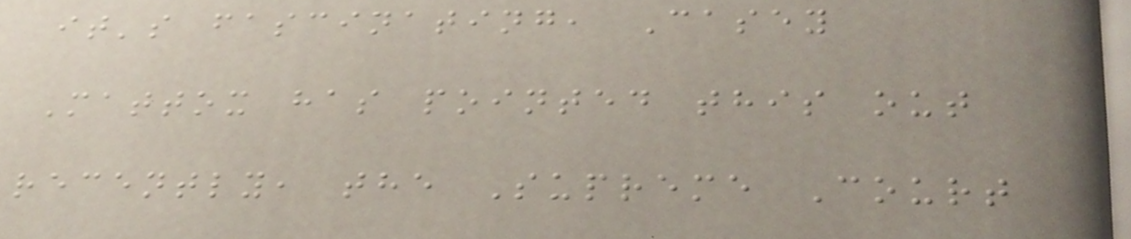it's fascinating, Casey
Mattox has pointed this out
recently, the Supreme Court
